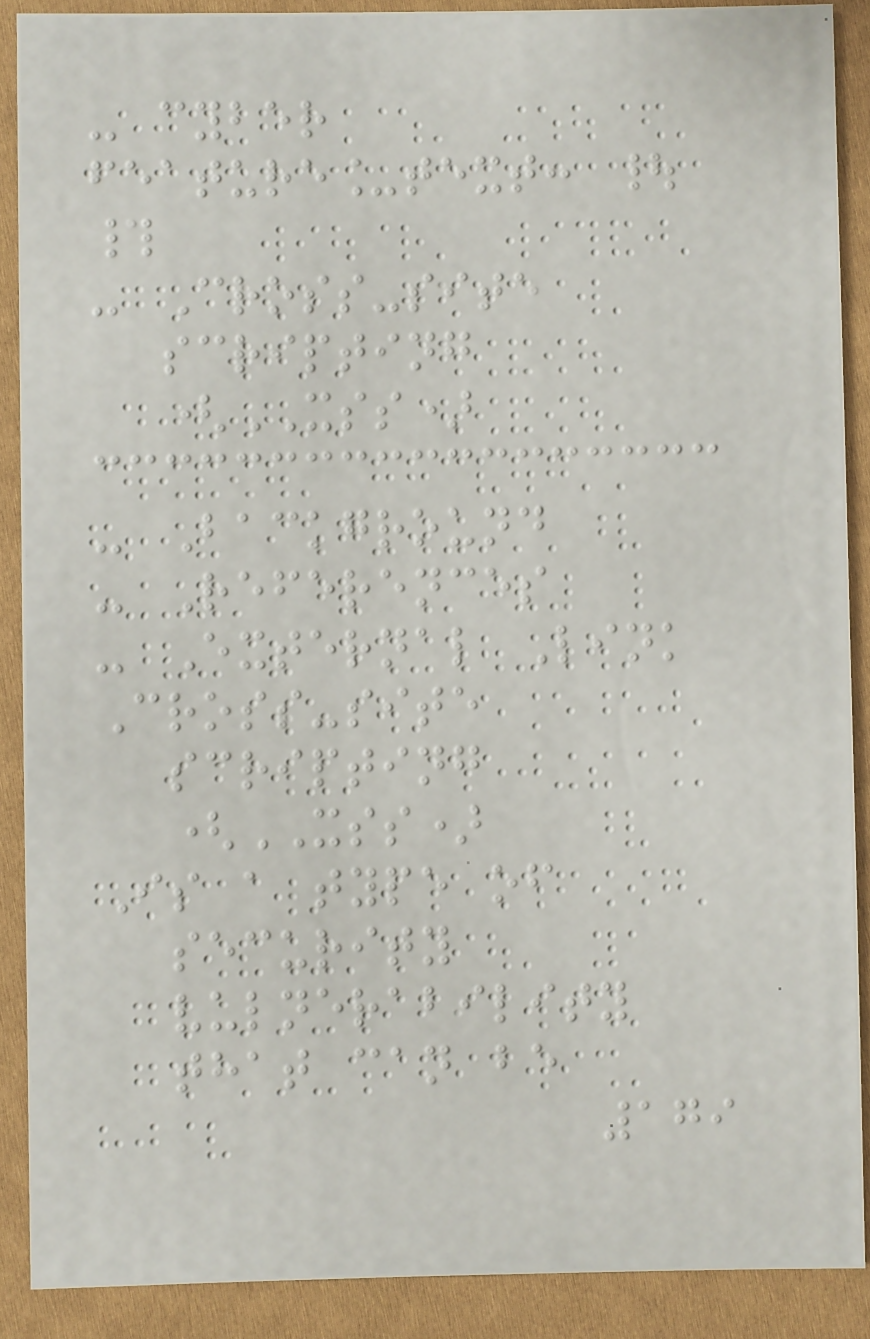- cyber
feature_text: |
#
- Cross-site
scripting
(XSS)
- Background
- References
- External Link
Cross-site
scripting
(XSS)
Is a type of
security
vulnerability
that can be
179
